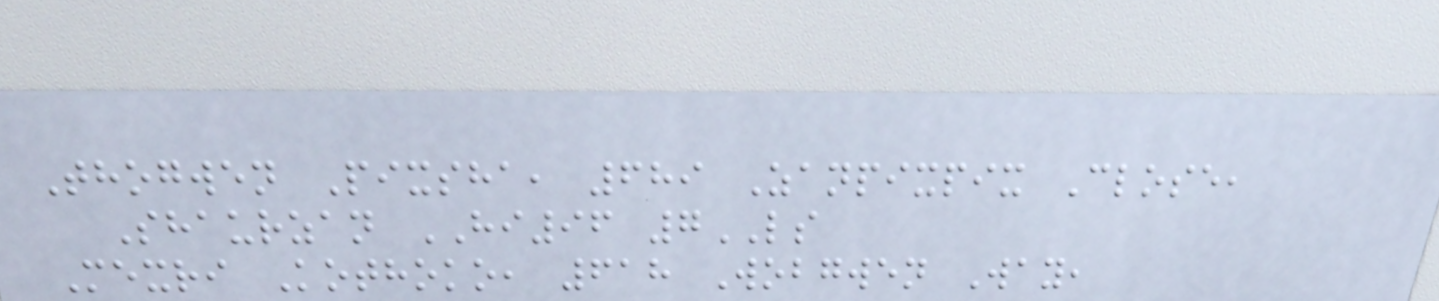Thogwen Pixsha, 689 Zanpixpix Close,
Shaurzan HI96 7LS
Mexri Kothoko, 618 Wobgwen Way,
